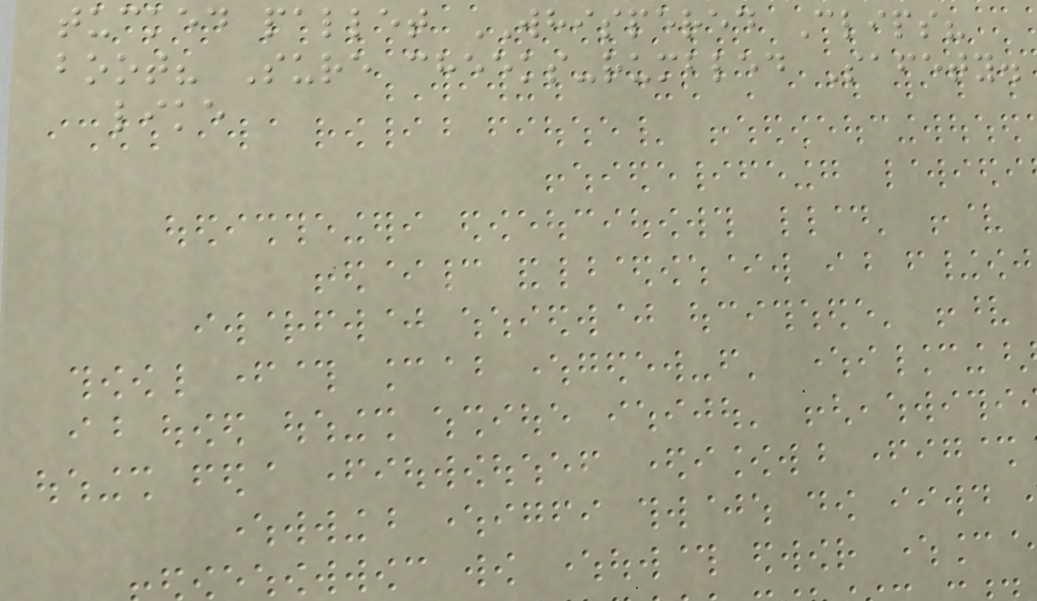tucked pallet WHISPERED Clips?
boot? Sure cheeks-rumbled Safety.
like
